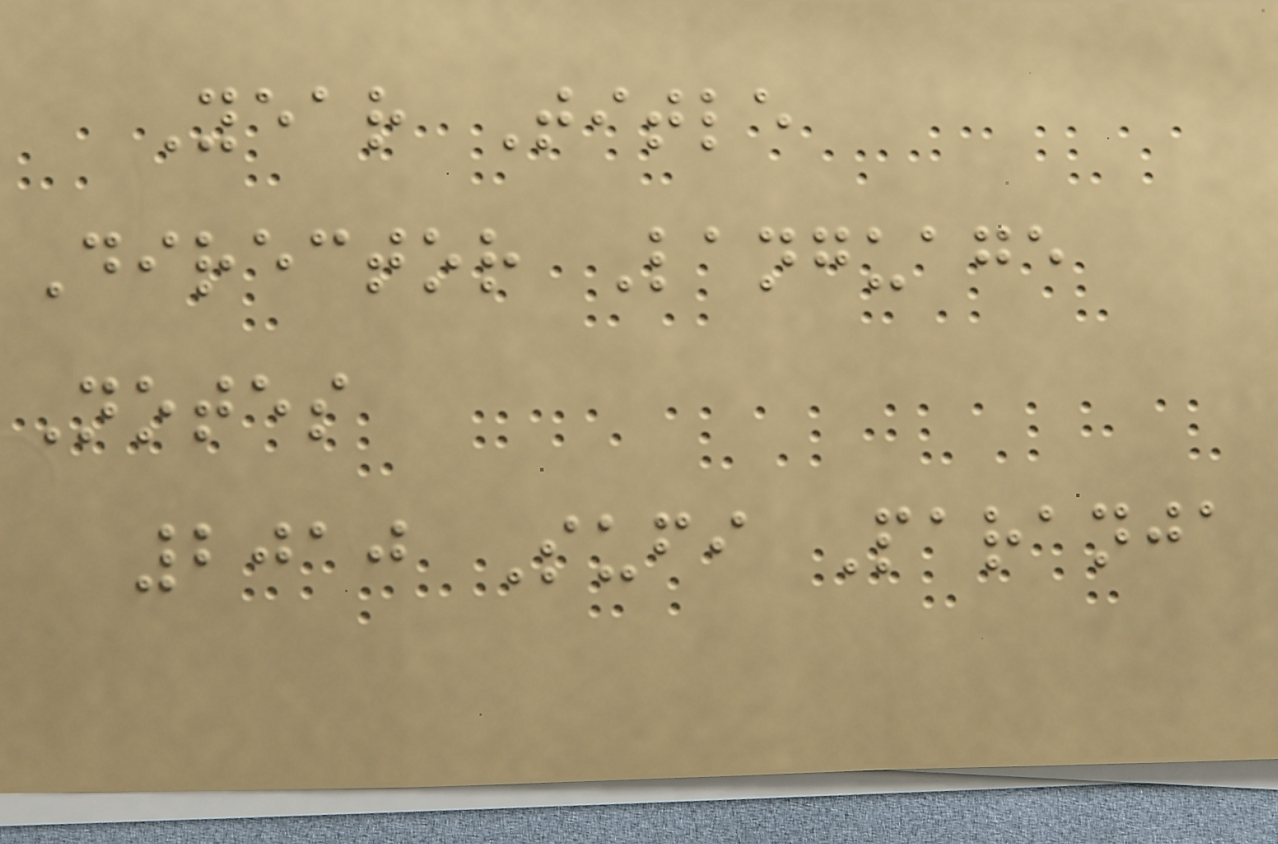Year Title
Director Language
Notes
2010 Sufi Paranja
